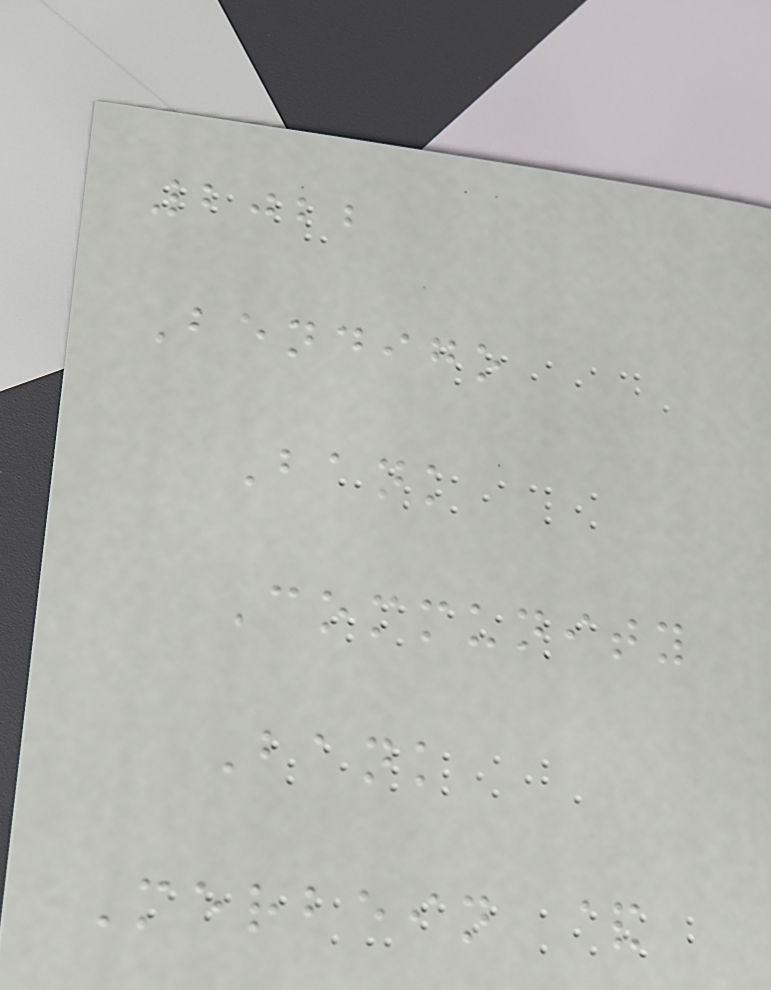2022
Bendigo
Bank
Community
Bank
Merbein &
